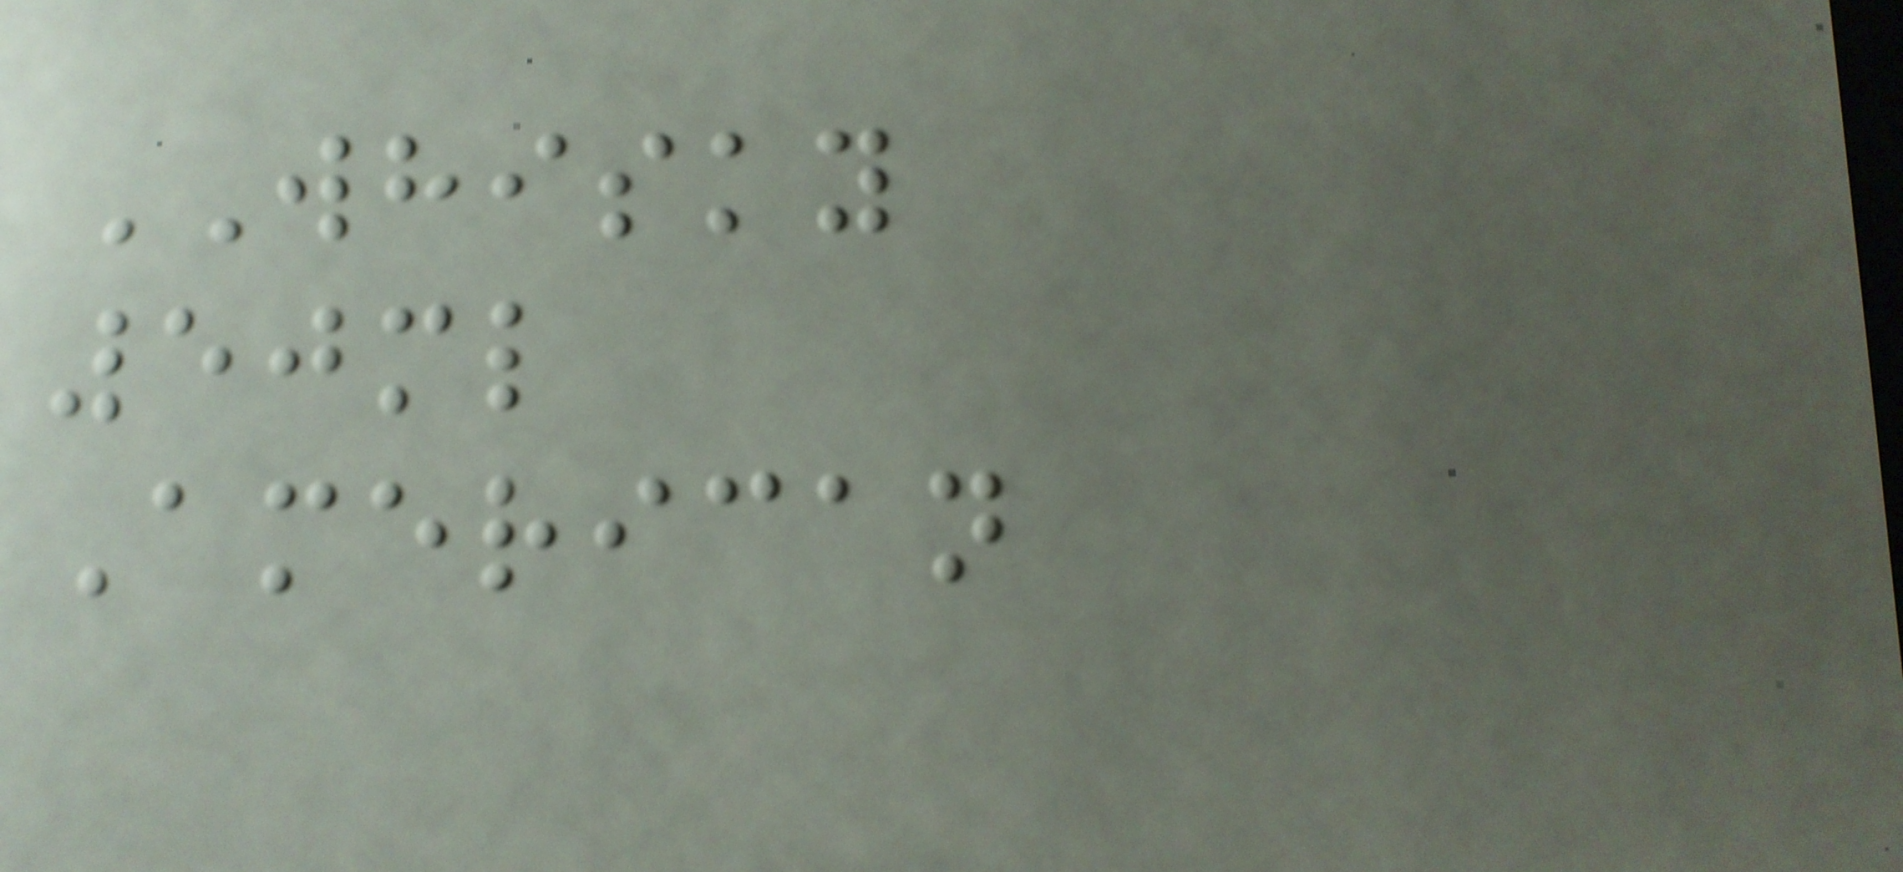WHISKY
50ml
American
